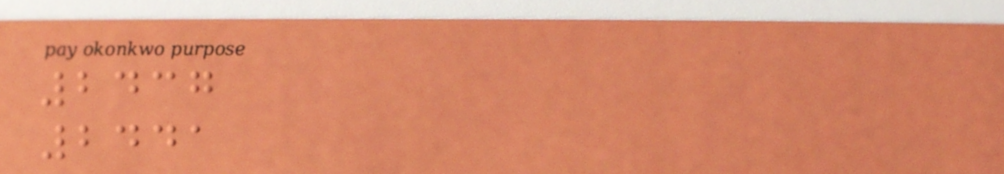2437
2441
